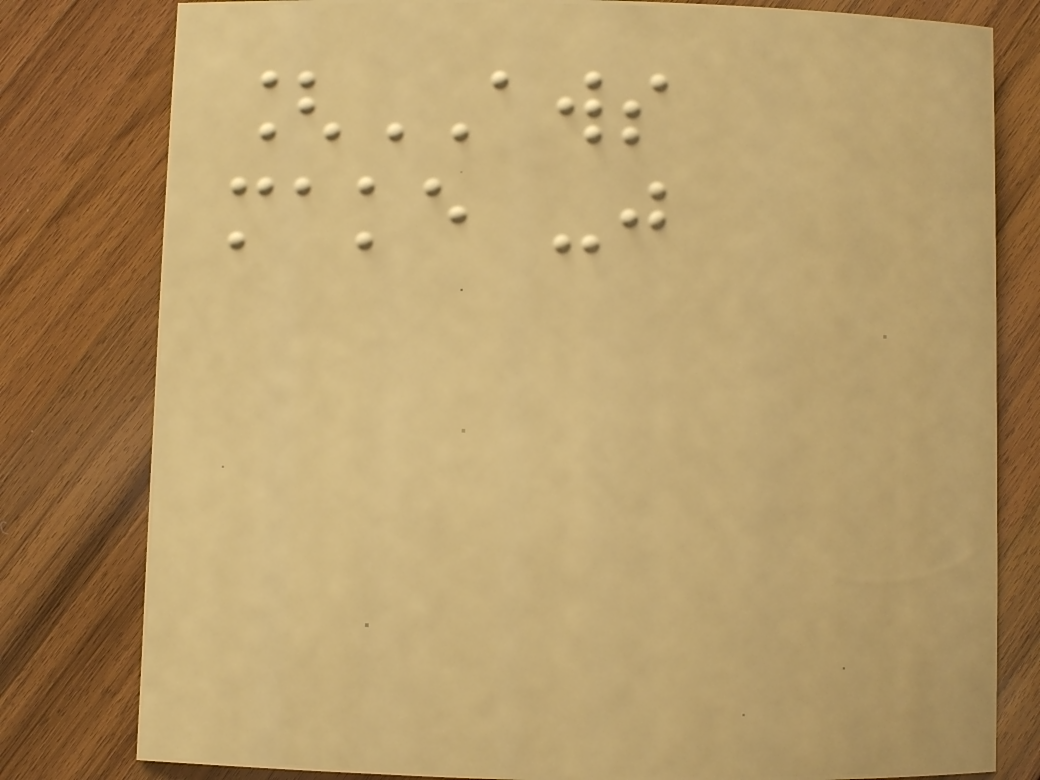[AWS
make -j
